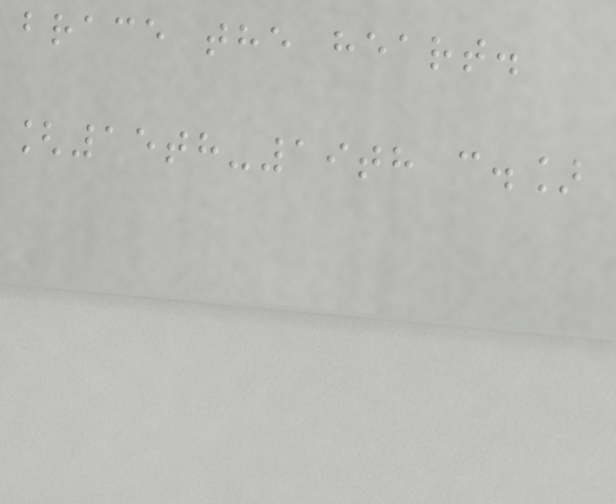brace the heart.
[15th-19th c.]
